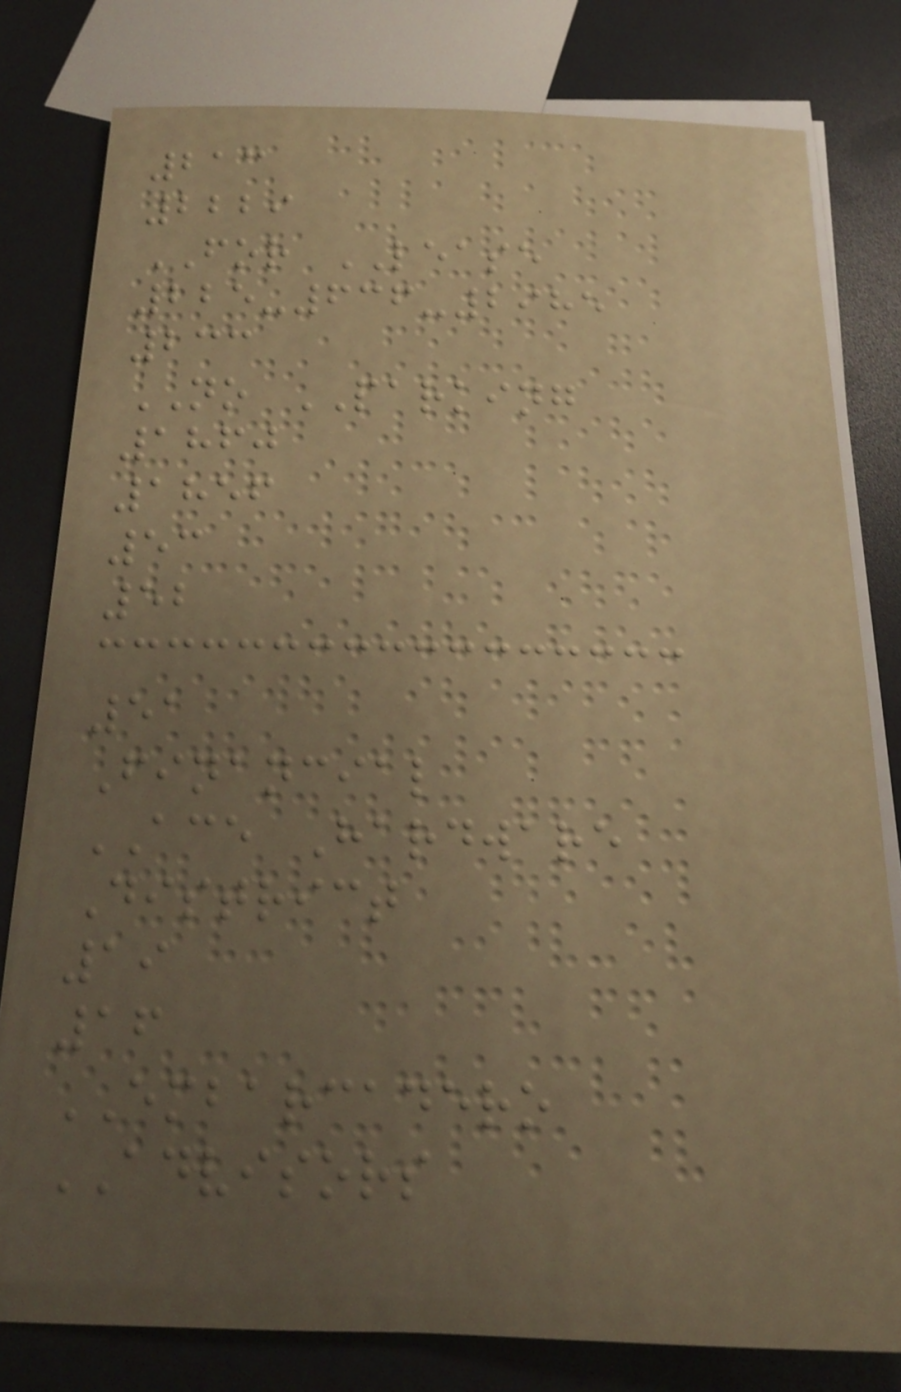213
2229
FOR LEASE
225-636-2985
233
NO PARKING
1860
1856
53
52
51
Financial
ACE Hardware
District
19
16
EMBARCADERO
ADVISORS
